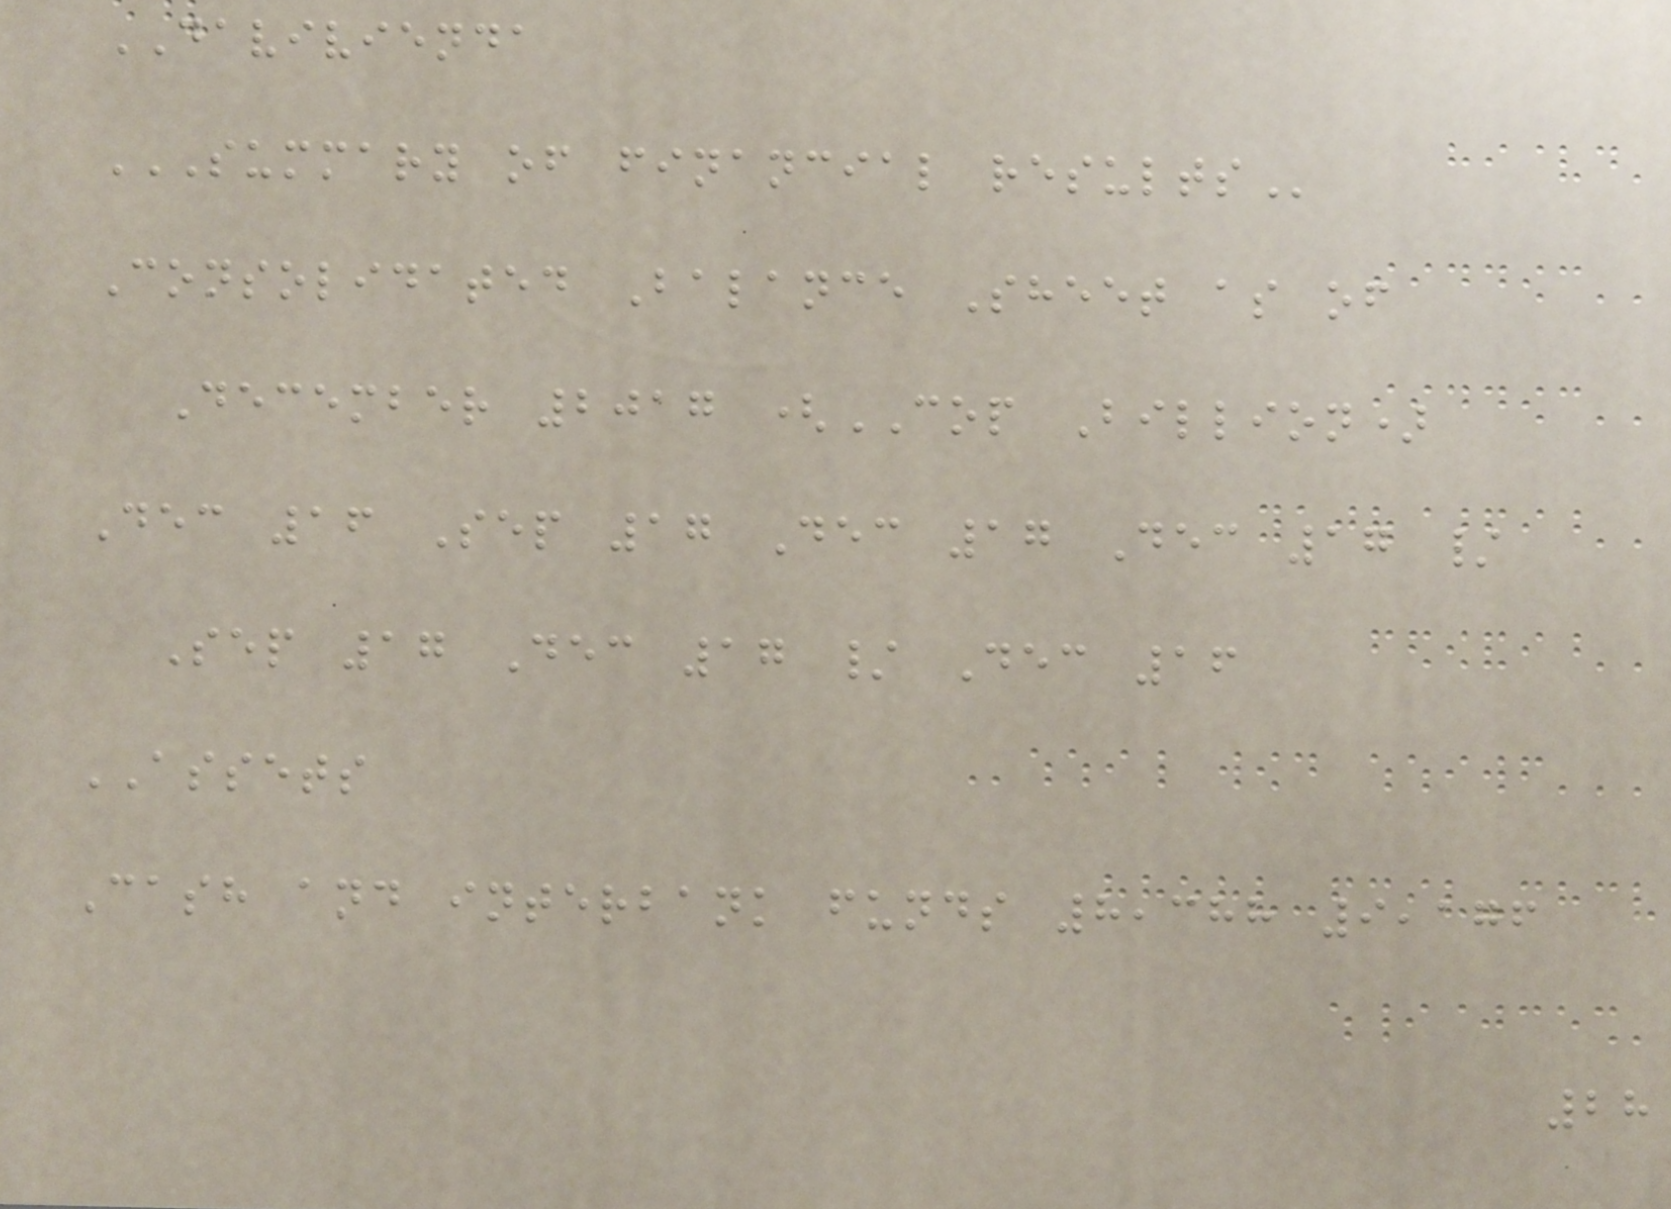DAVIVIENDA
SUMMARY OF FINANCIAL RESULTS
Consolidated Balance Sheet as of
December 2017 (COP Billion)
Dec 16 Sep 17 Dec 17 Dec 17 /
Sep 17 Dec 17 / Dec 16
ASSETS
Cash and interbank funds 8,388 9,176
28
